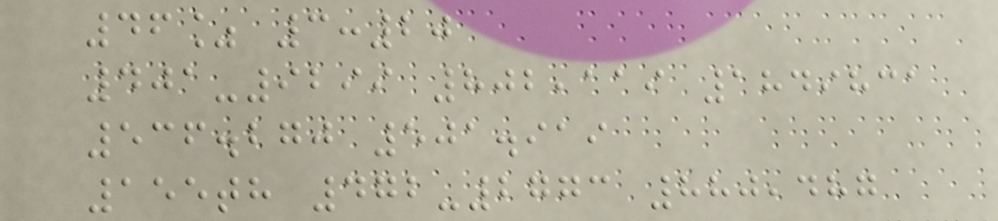46% 3:20
401-9299 802,119 1849831
536.270 501.919
155th 472-2773 880,487
